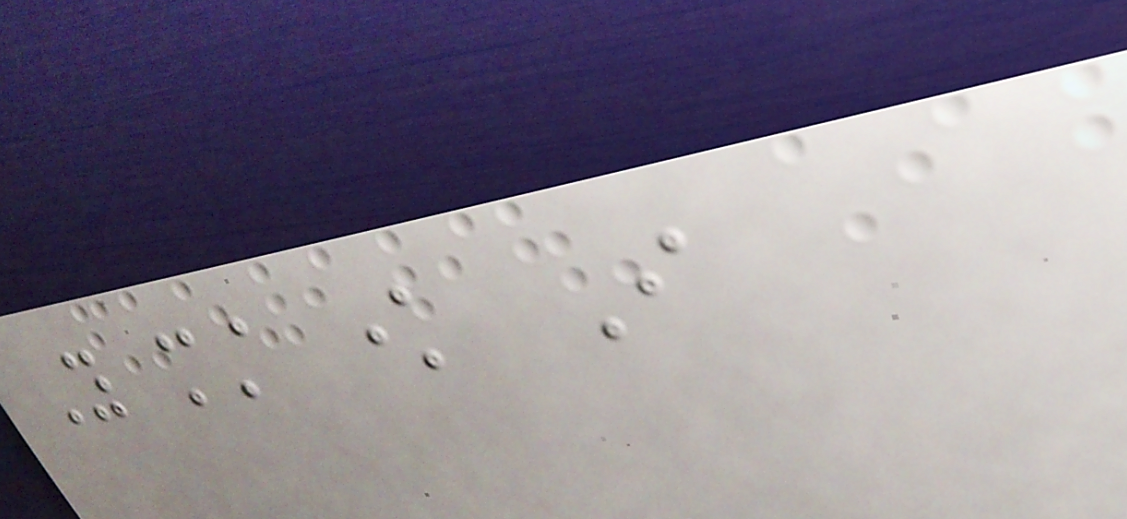You must know I
